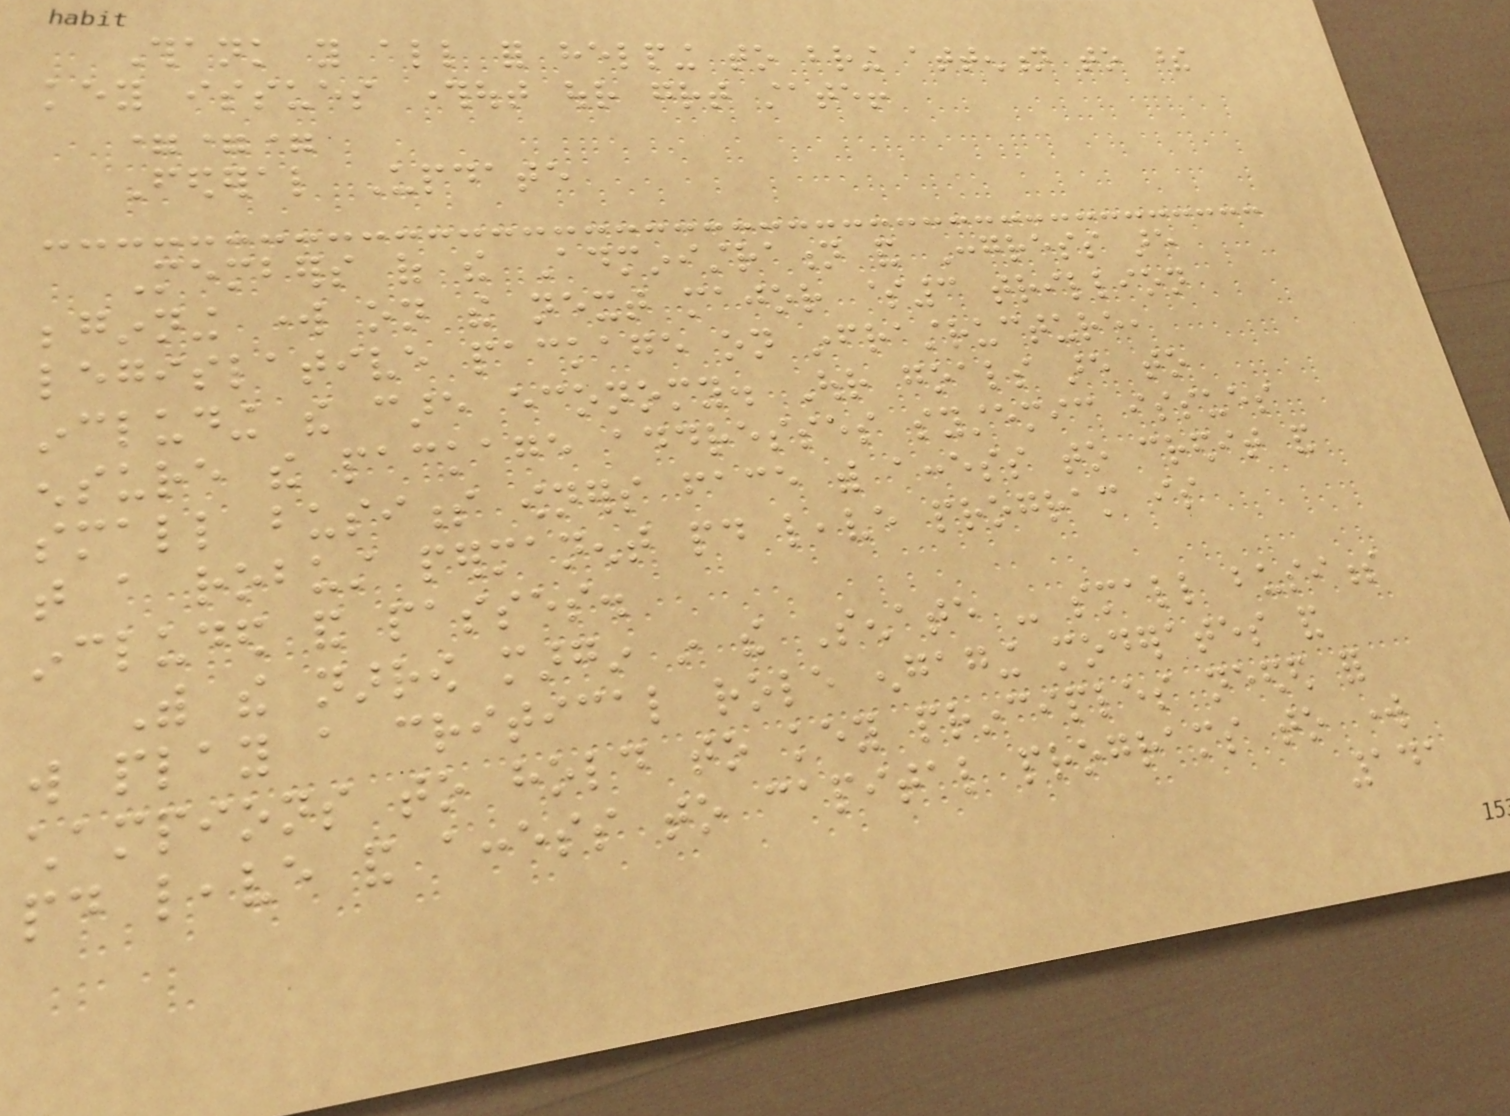Thank you all for helping to bring attention to these
key issues throughout our great state!
===
Federal Update
Members of the Administration and Congress are
beginning work on the next major $3 trillion
legislative package on infrastructure,
including the care economy. Our goals are to
ensure the package addresses systemic issues
small business owners face with access to credit and
that a robust permanent paid leave program is
included and passes.
With the narrow margin in the Senate - small business
will play a critical role engaging moderates and
champions to hold to key principles needed for
paid leave and access to capital programs to work
141
